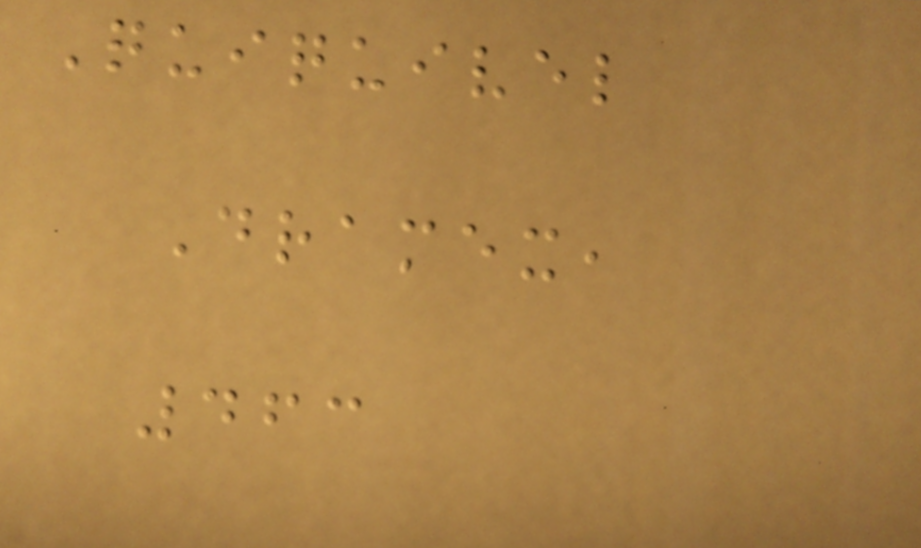Quiquivel
Dramex,
463
